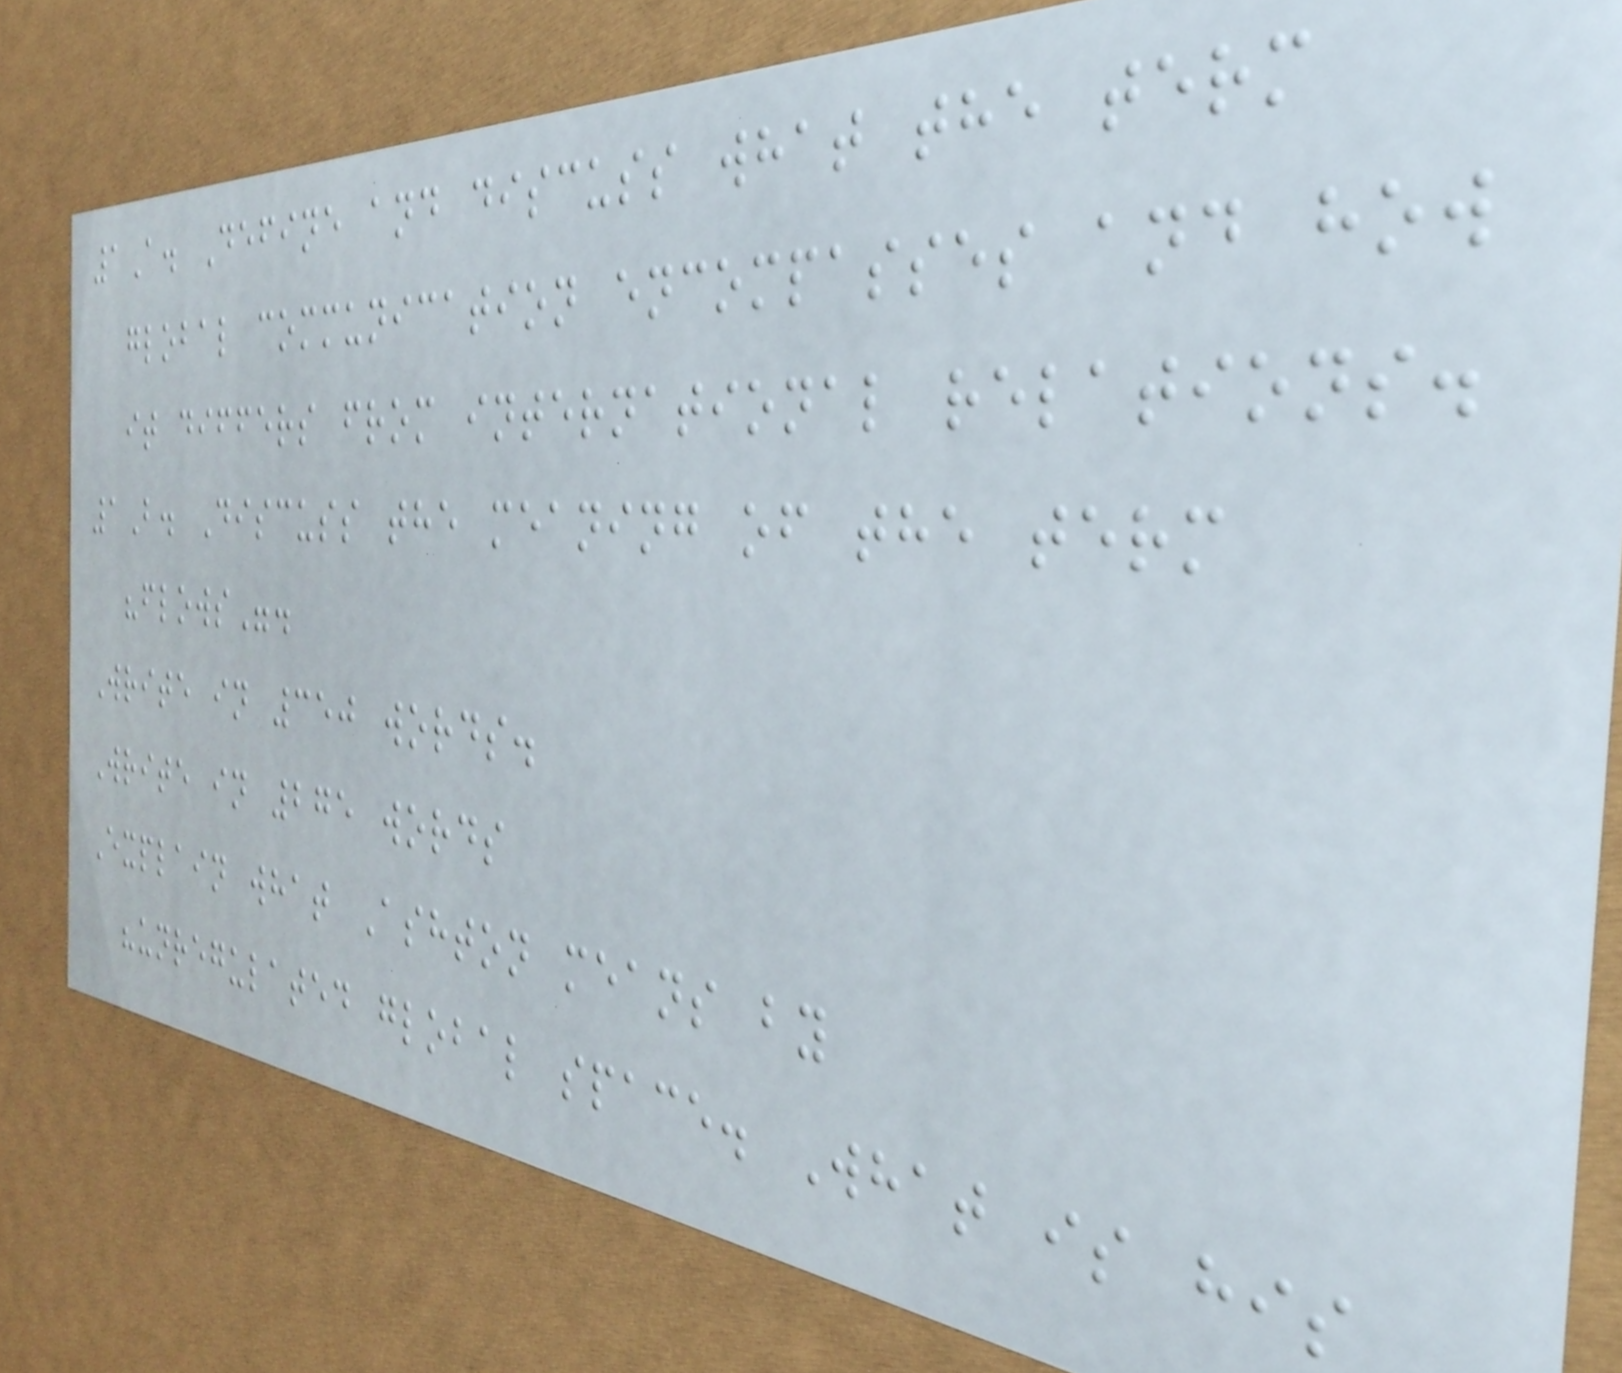1A. Define and discuss what the term
global communication encompasses and how
it differs from international relations.
1B. Discuss the meaning of the term
"flows".
Write in 350 words.
Write in 275 words
Explain what Ashton means by
"unregulated global space. What is his
